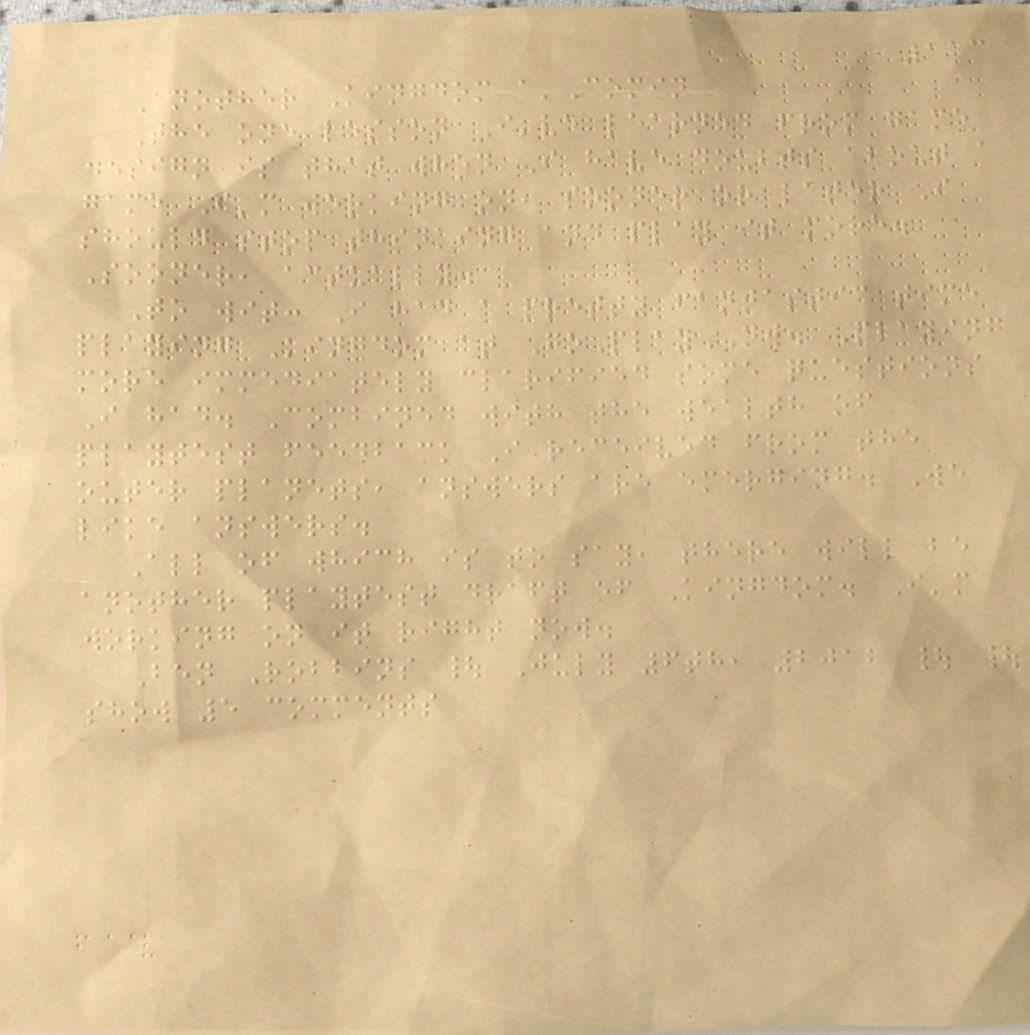113
Another Kingdom a'Comin
The one lesson I've learned from game
design is that when I have doubts about a
game I'm working on, sooner or later I
should stop thinking and play it more.
Sooner, actually.
To wit: I had a pretty fantastic time
playing Kingdom at GoPlayNW. Playing
more immediately clarified some questions
I had. Combined with the wealth of
playtest feedback I received from the
outer planets, answers are emerging. We
like answers.
All of which is to say, there will be
another playtest draft of Kingdom. I'm
working on it right now.
Ben Robbins | July 6th, 2012 | |
show 5 comments
